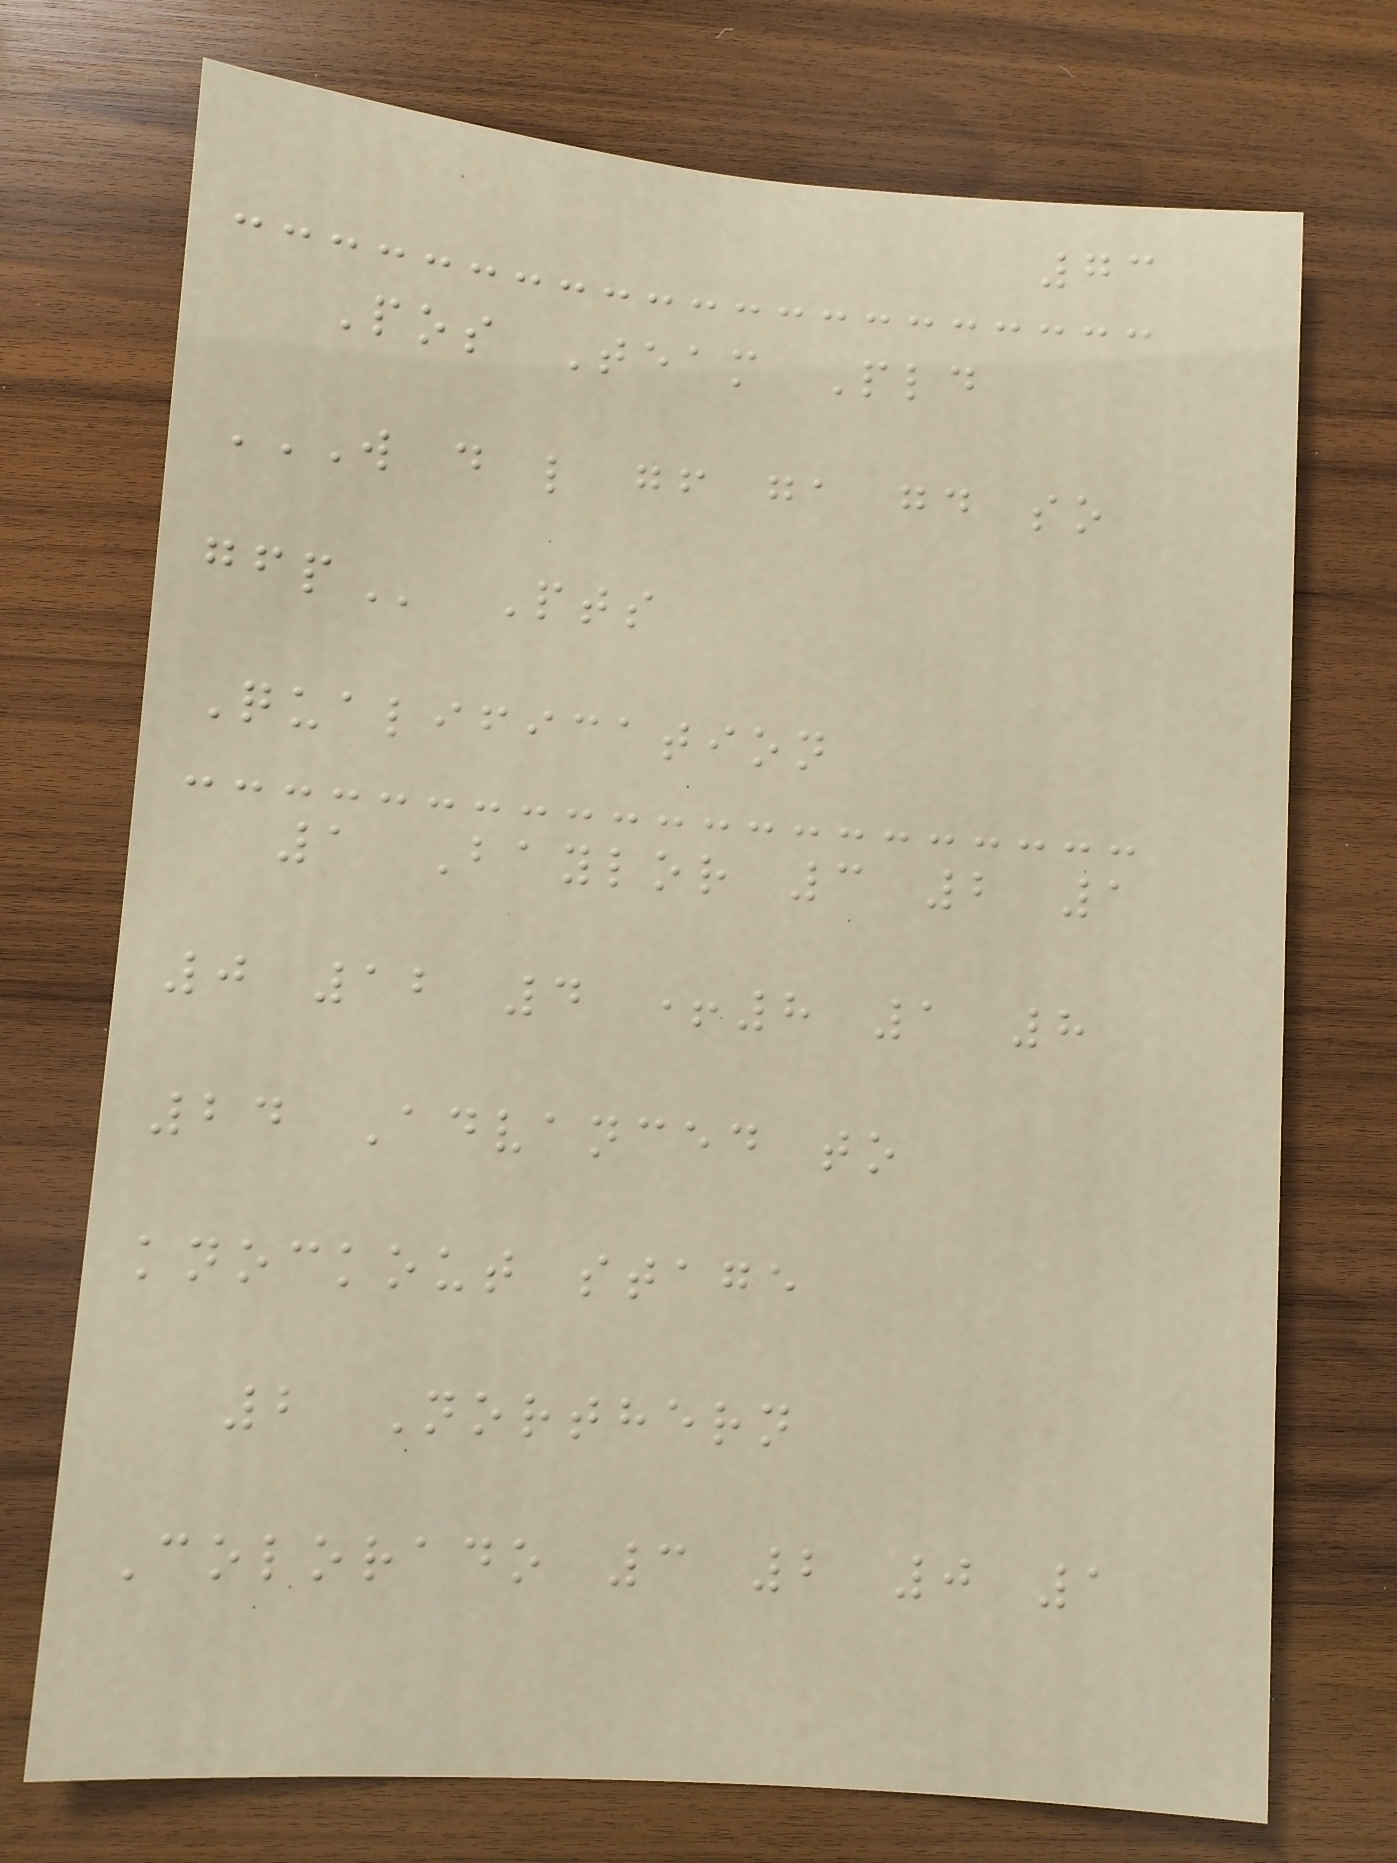73
Pos Team Pld
W D L GF GA GD SO
GFP Pts
Qualification
1 Baylor 3 2 1
0 12 4 +8 1 8
24 Advanced to
knockout stage
2 Northern
Colorado 3 2 0 1
